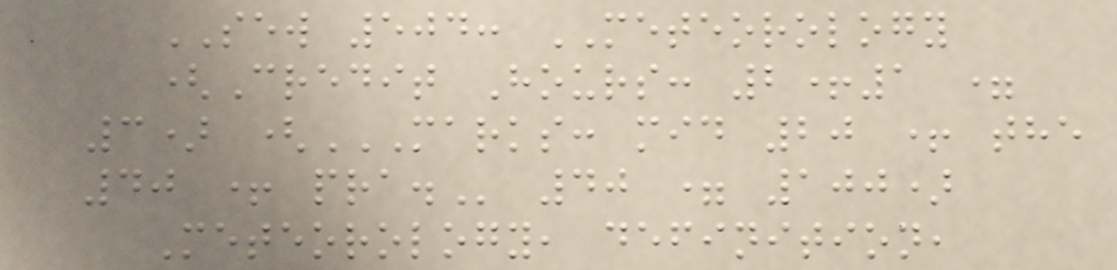SEW 504: METEOROLOGY
(Credit Hours: 2+1 =
3) (MARKS: MID 20 + THE
40 + PRA. 40 = 100)
Meteorology, definition,
